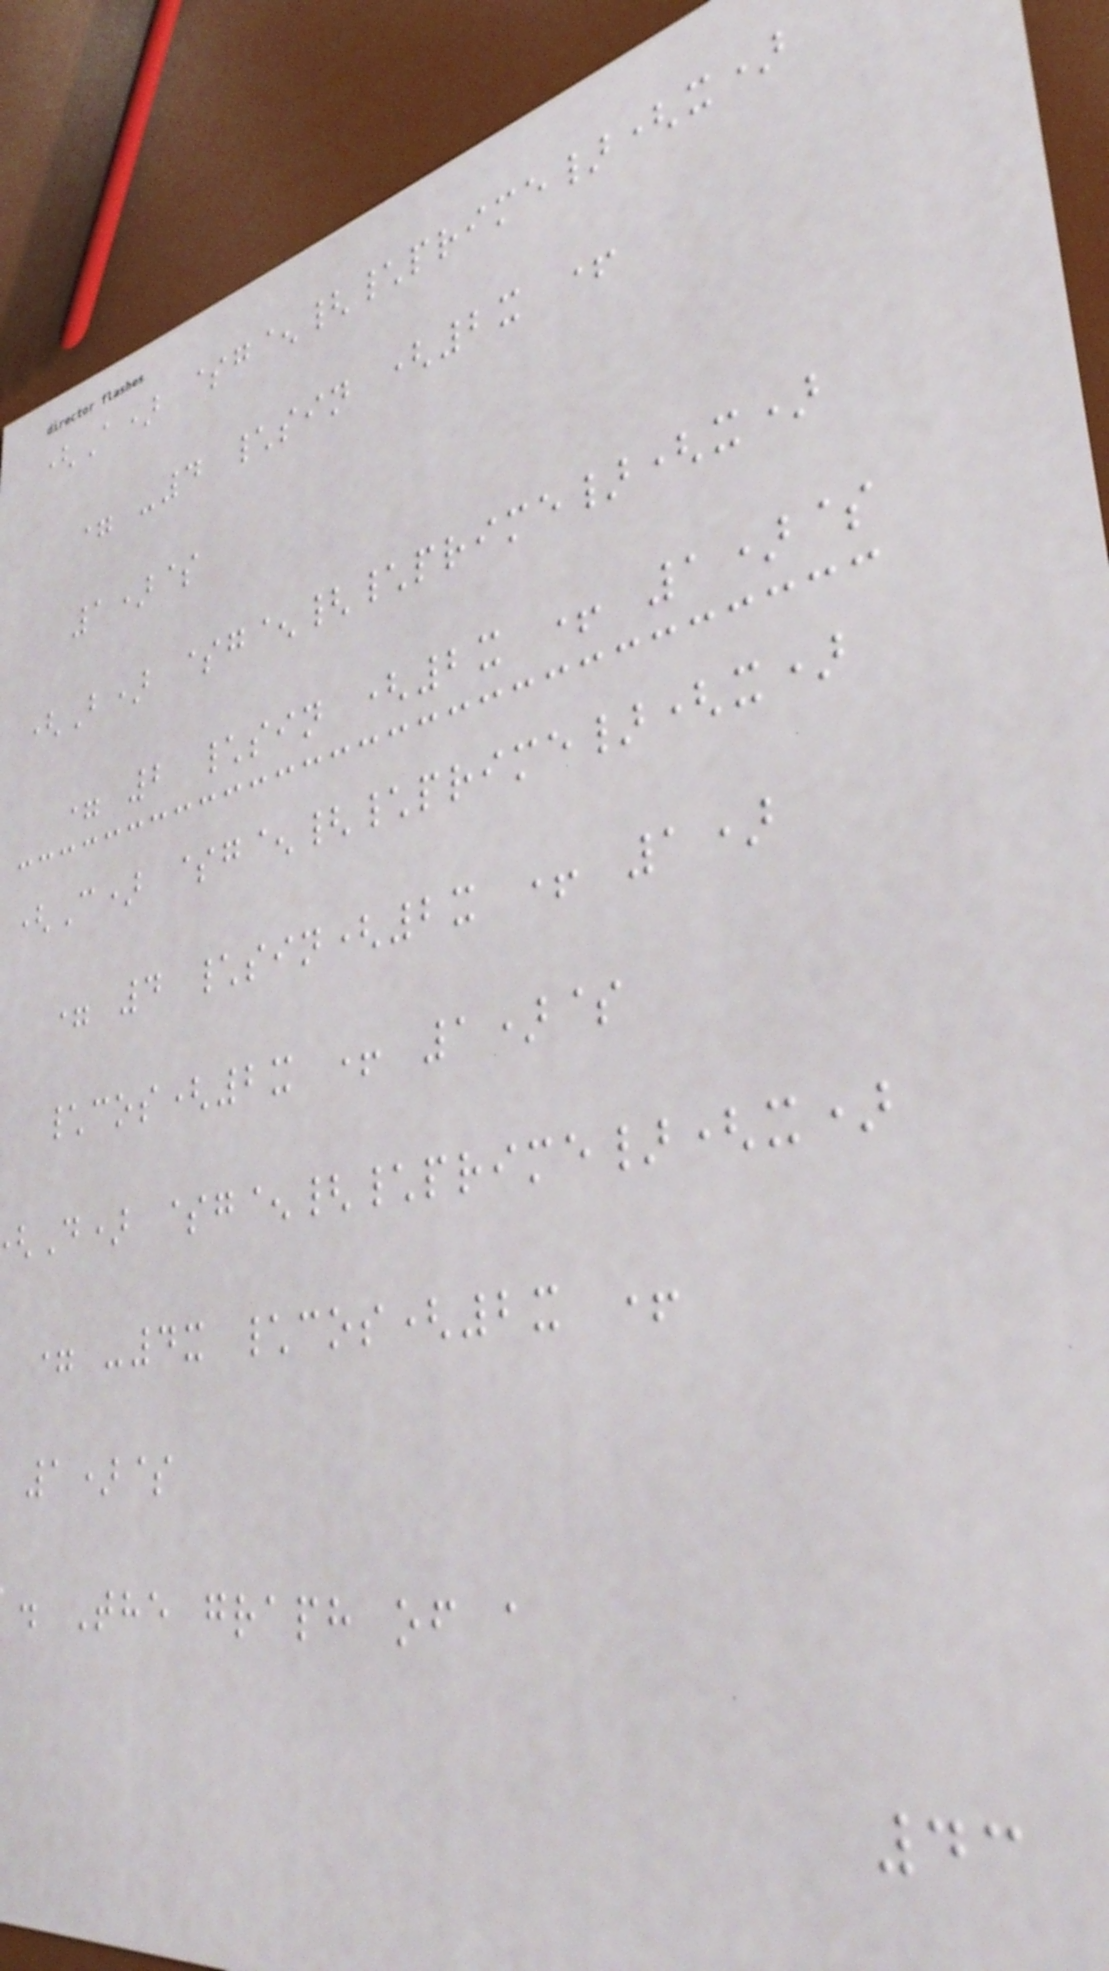(A) $g^{\prime}(x)
= -4 \sin (2x +
1)$
(B) $g^{\prime}(x)
= 2 \sin (2x + 1)$
(C) $g^{\prime}(x)
= 4 \sin(2x + 1)
\cos(2x + 1)$
D) $g^{\prime}(x)
= -4x \cos(2x +
1)$
. The graph of a
43
